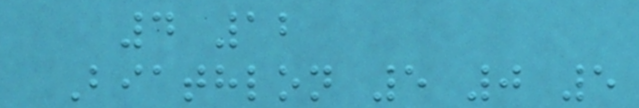4 12
Biathlon 5 0 5
